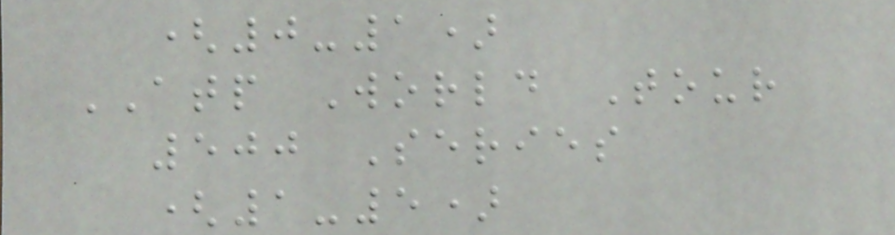(0-1)
ATP World Tour
500 Series
(1-5)
